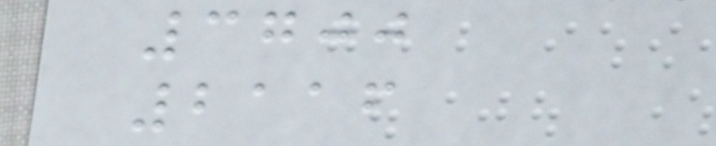3700
2116
